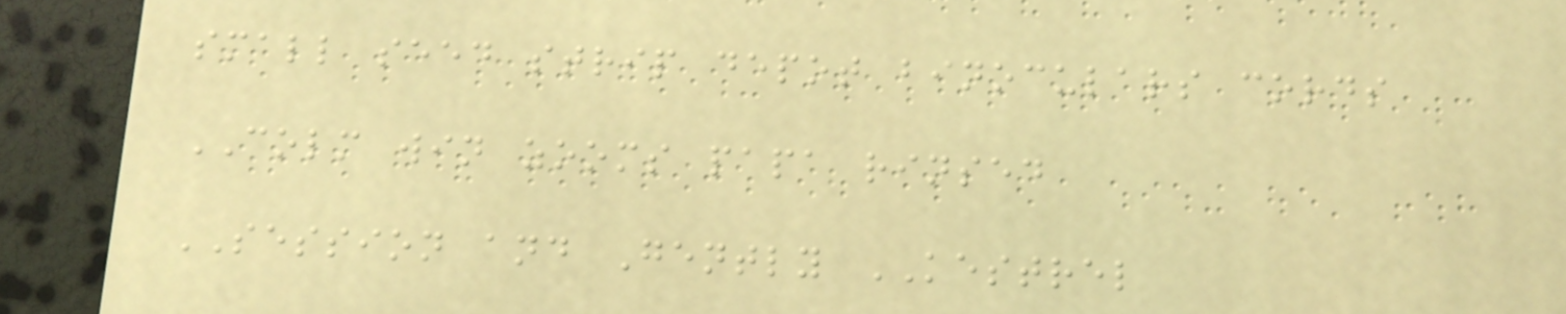small seed strip depot binoculars cords
COLM win zooms papa rinsed
SESSION and Gently KESTREL
